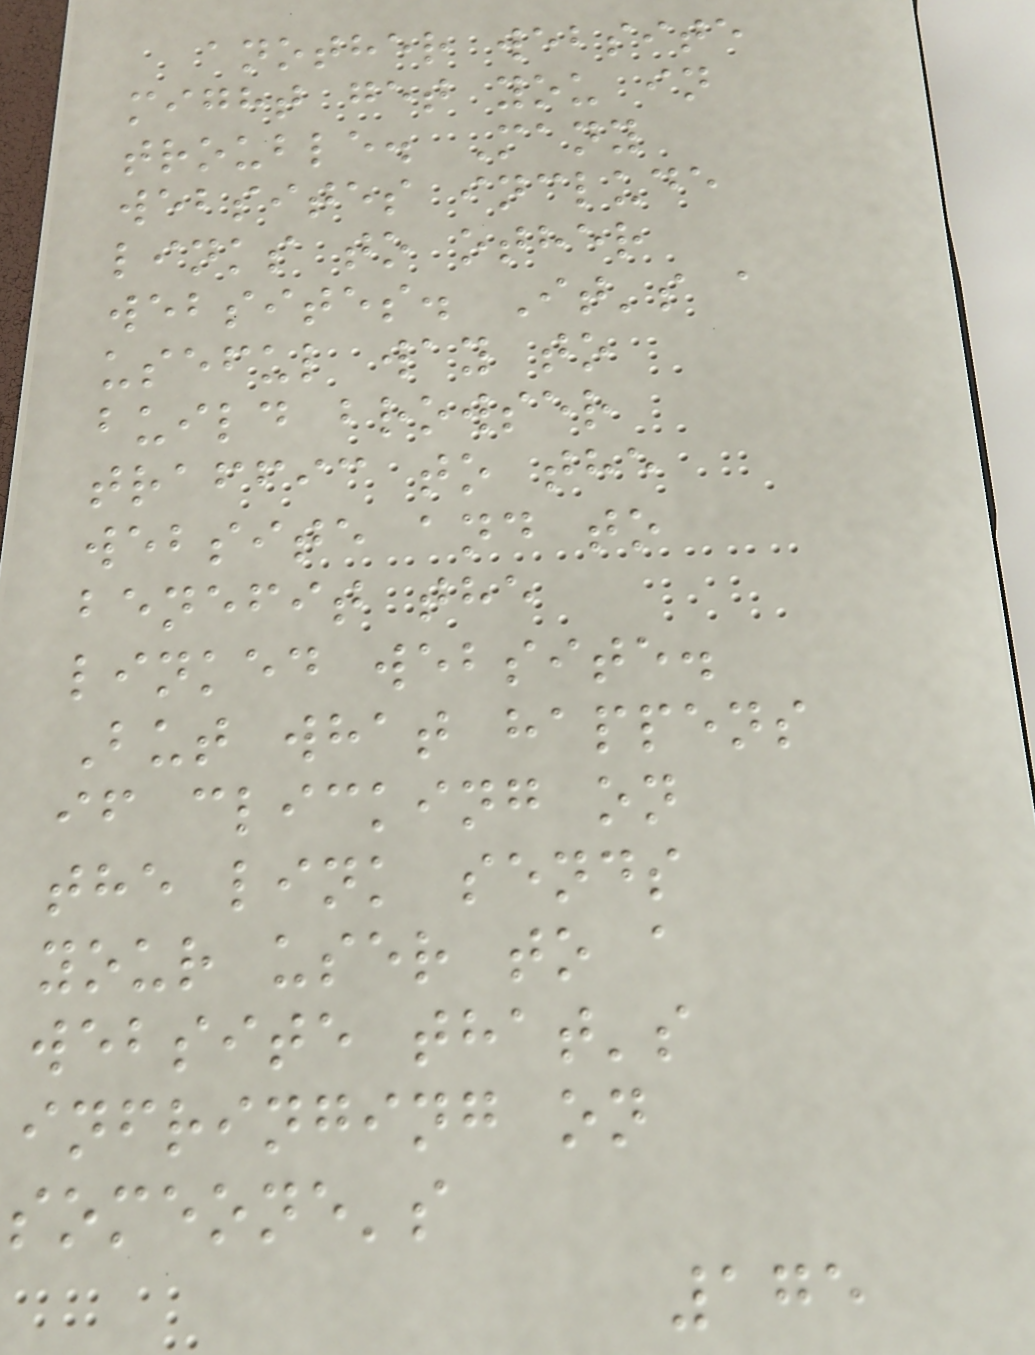another website
might get you in
trouble. Many
websites include
links to other
websites. It's a
useful way to
build browser
traffic to the
website and to
benefit the
linked website.
But what happens
if clicking on
the link sends
your user to a
website that's
infringing on
someone's
175
